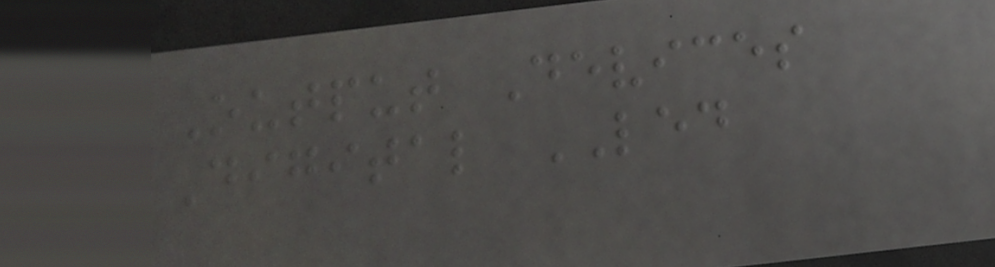Output Devices
Digital LED
